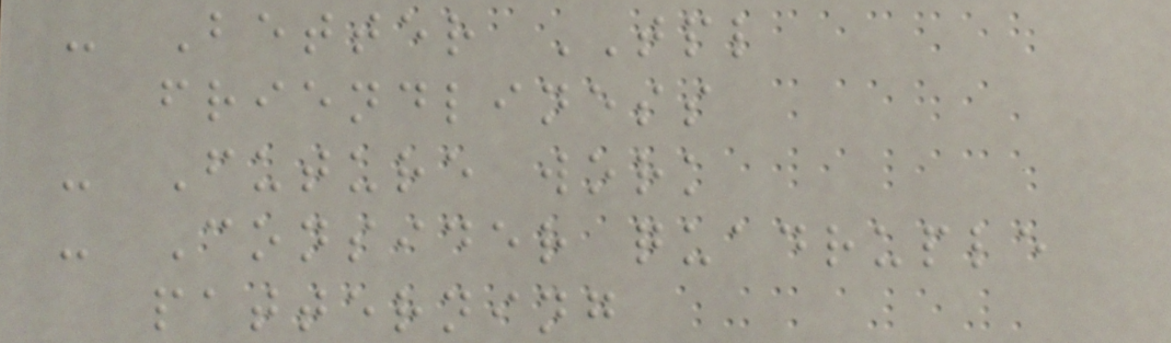- Better TPL
friendliness
- Future work
- Consider quadruple
patterning
